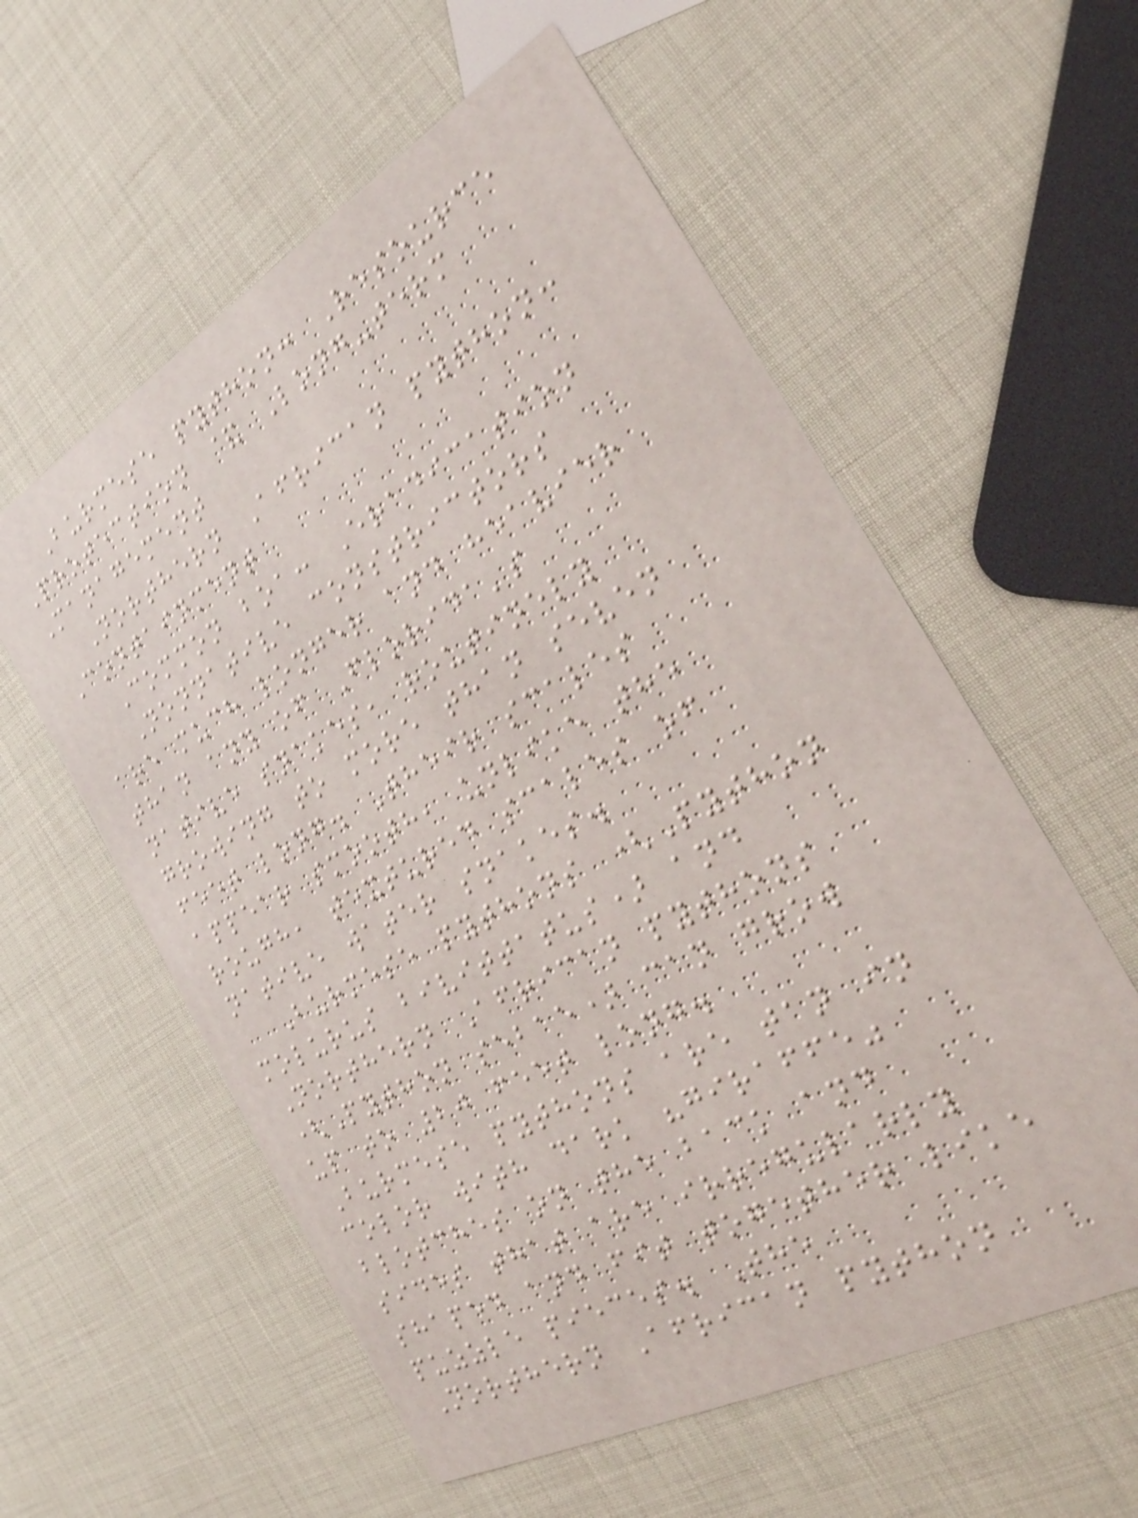Burmese python: Resource
Protection & Long-term
Management
Northern African python:
Containment
Common boa: Eradication
Nonnative constrictors
are much longer and heavier
than any of Florida's
native snakes, routinely
growing to more than seven
feet long. Their scales
appear smooth, unlike the
rough, textured scales of
native water snakes.
Burmese pythons (Python
molurus bivittatus) and
Northern African pythons
(Python sebae) can grow
up to 20 feet long.
Burmese pythons are tan in
color with dark "giraffe"
blotches on the back and
sides that are irregularly
shaped and fit together like
puzzle pieces. The
Northern African python
